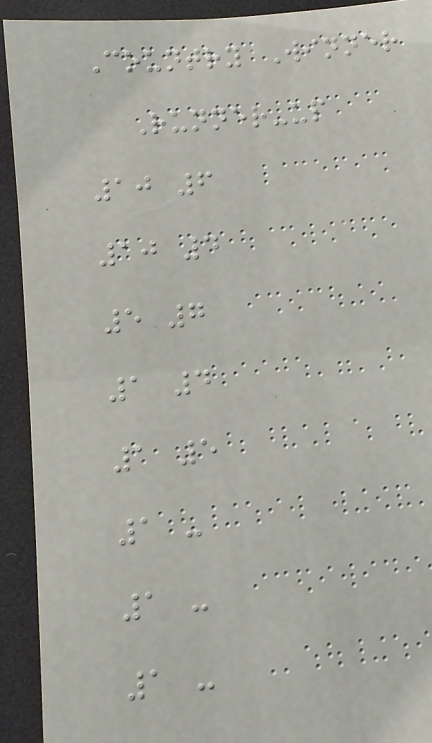Country Winner
Runner-up
10 6
10 4
5 7
1 4
1 5
1 -
1 -
1 -
